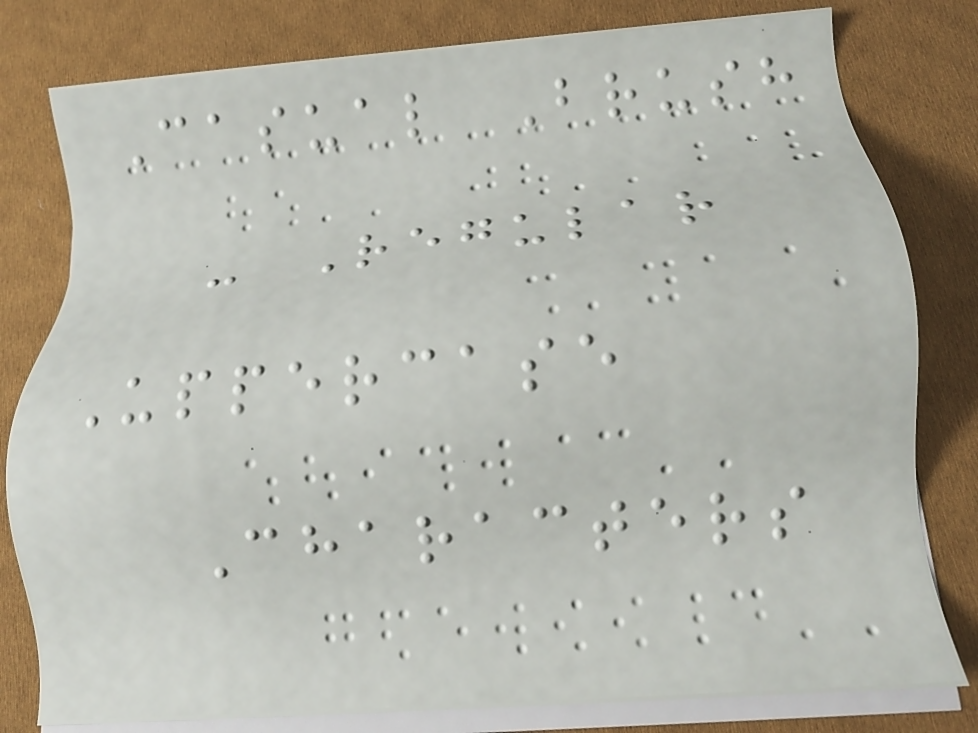Casual Brush
- Regular
Uppercase
Characters
